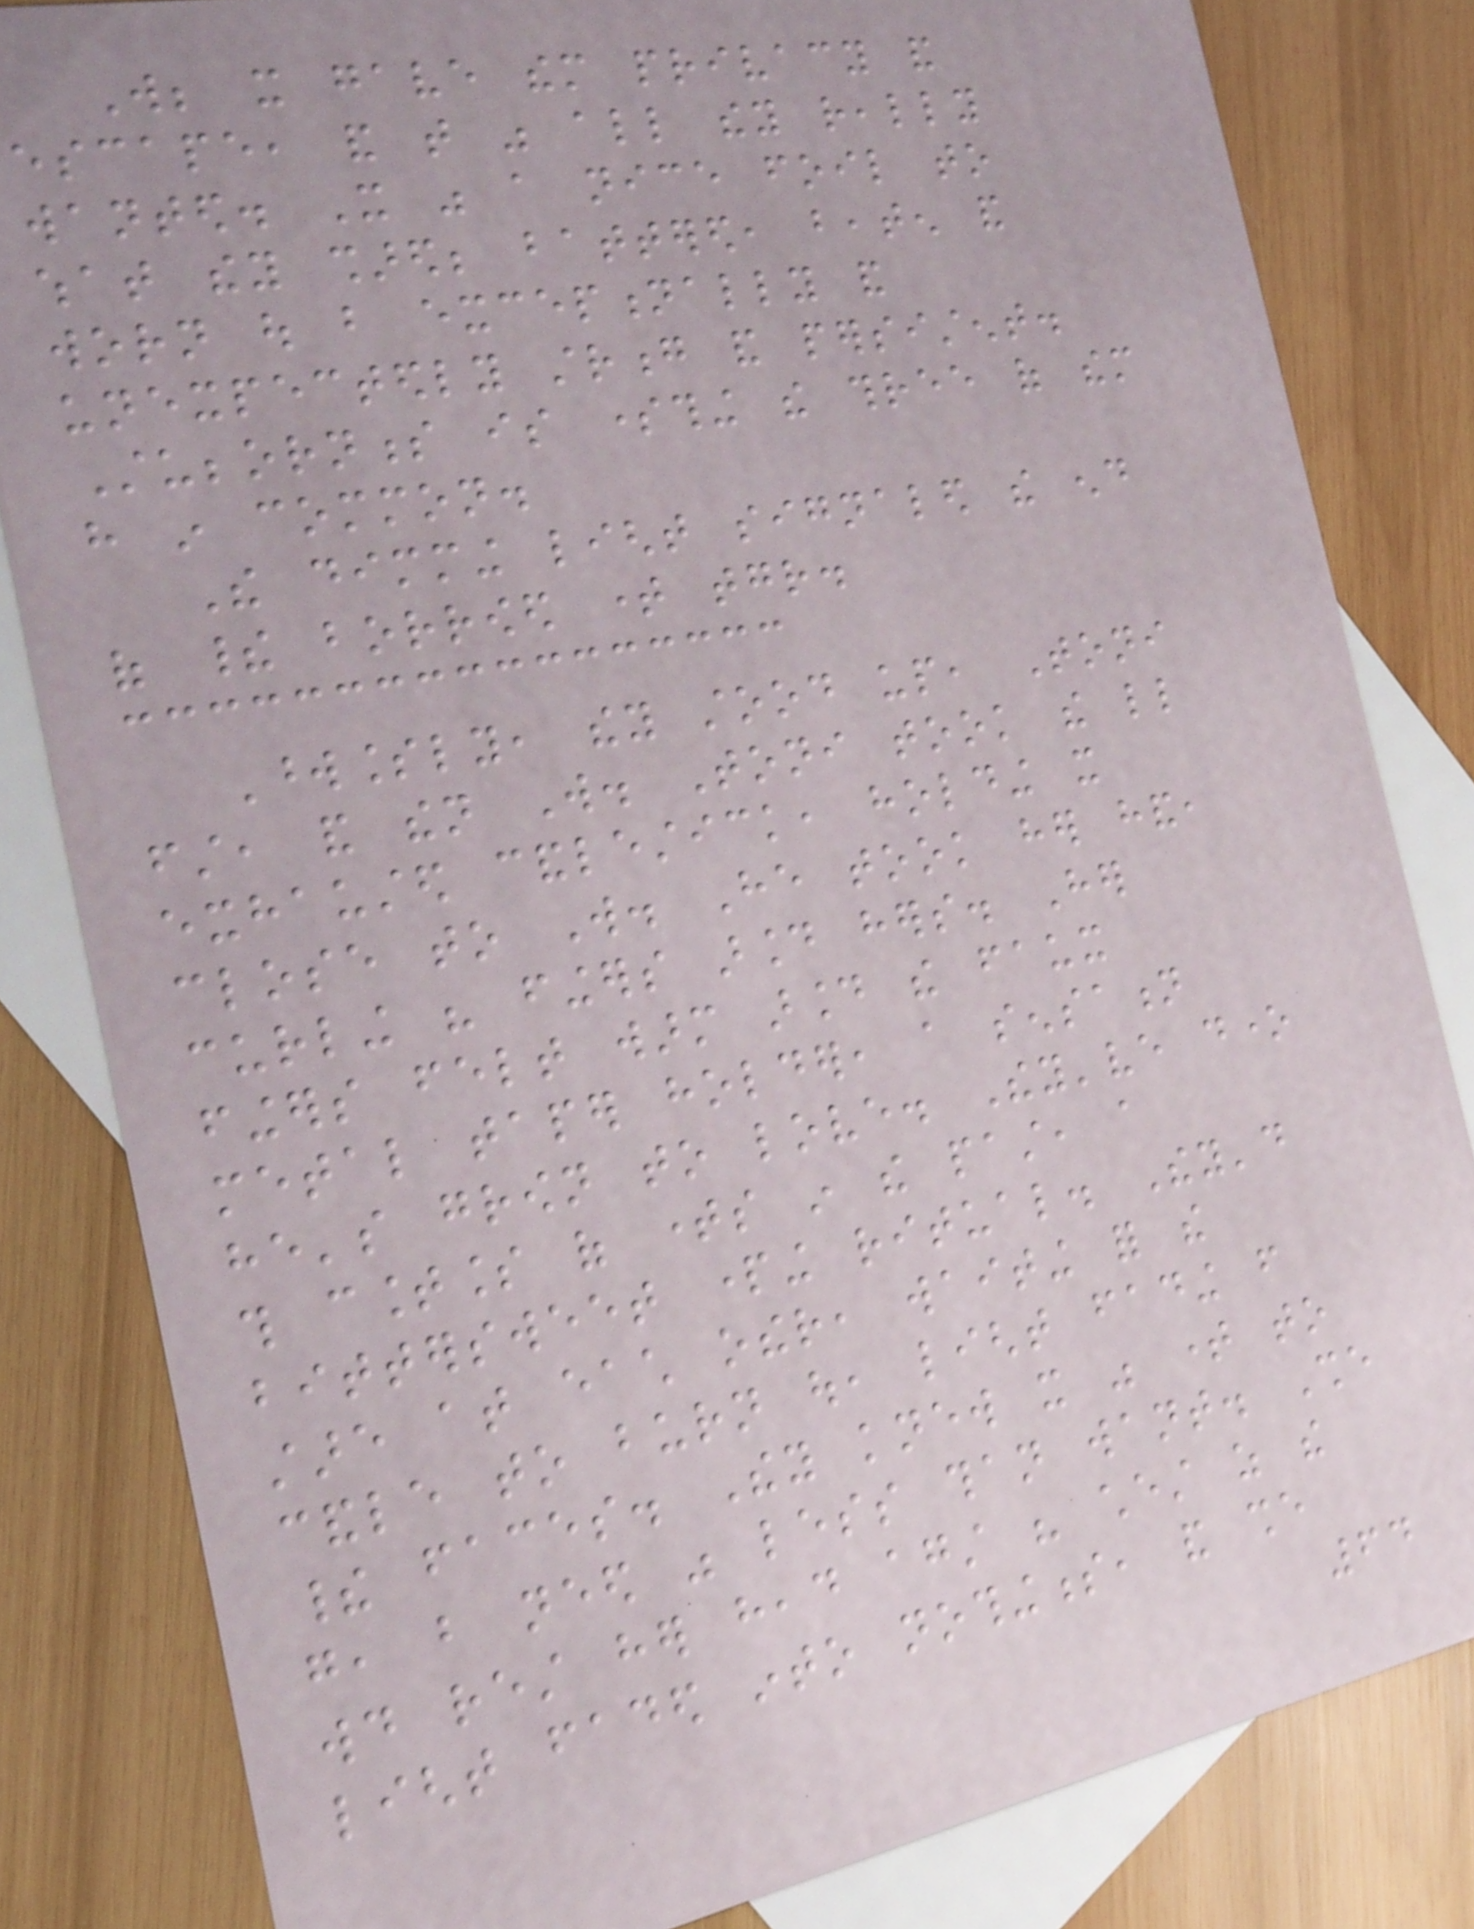Will; it gave them privacy and
escape, and that was all they really
wanted. It was a nice foil to
what they shared; battered, beaten and
worn out but exceptionally and
unexpectedly strong and persistent.
Stubbornness is something the three of them
have in common.
The dimming light signaled the end
of their borrowed time together.
Wordlessly, they stood up, Toni
first, and then Will. Toni took the little
exhausted candlestick, holding it
close to Will. He took her hand,
curling his fingers around hers. Her
fingers felt warm around the faux
metal taper holder, a sensation
he's grown to love. They've done
this countless of times in the past, a
bittersweet parting ritual. They'd
stare at each other, waiting for the
candle to burn out, light fading from
their faces. They knew it was time to
go, but need was less than want. She
would rest her head against his chest as the
light faded into nothingness, and she
64
